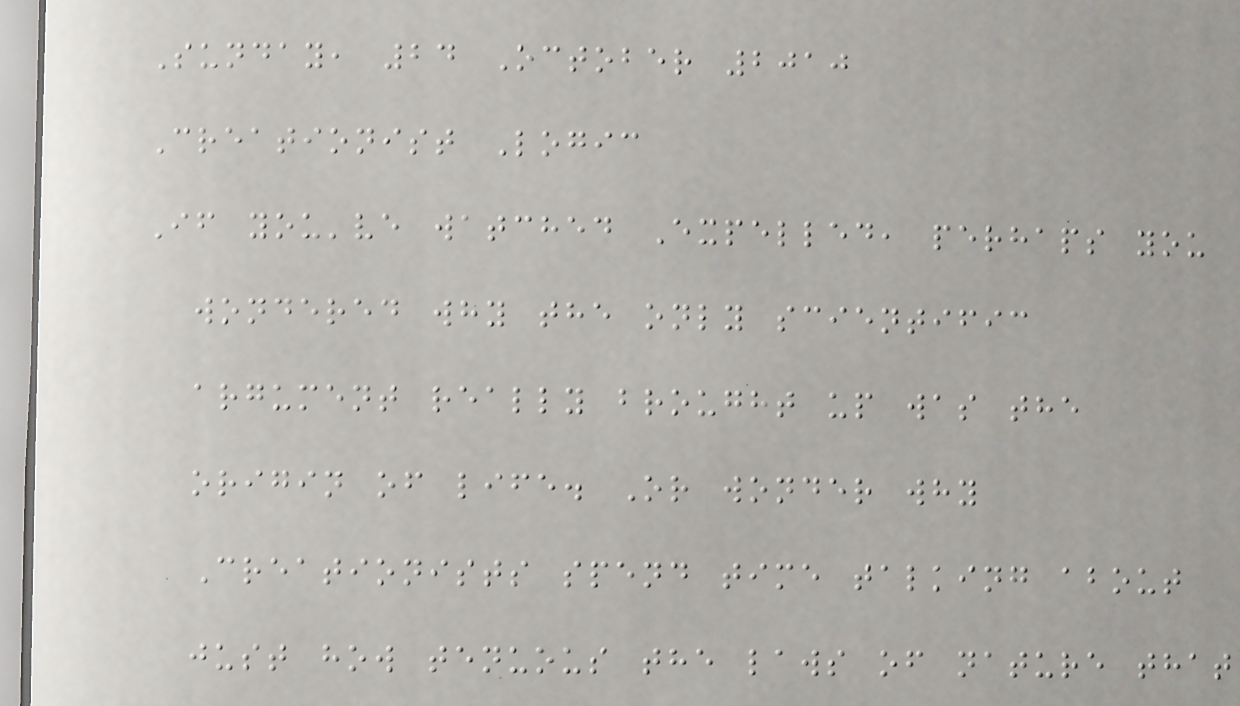Sunday, 24 October 2010
Creationist Logic
If you've watched Expelled, perhaps you
wondered why the only scientific
argument really brought up was the
origin of life. Or wonder why
Creationists spend time talking about
just how tenuous the laws of nature that
